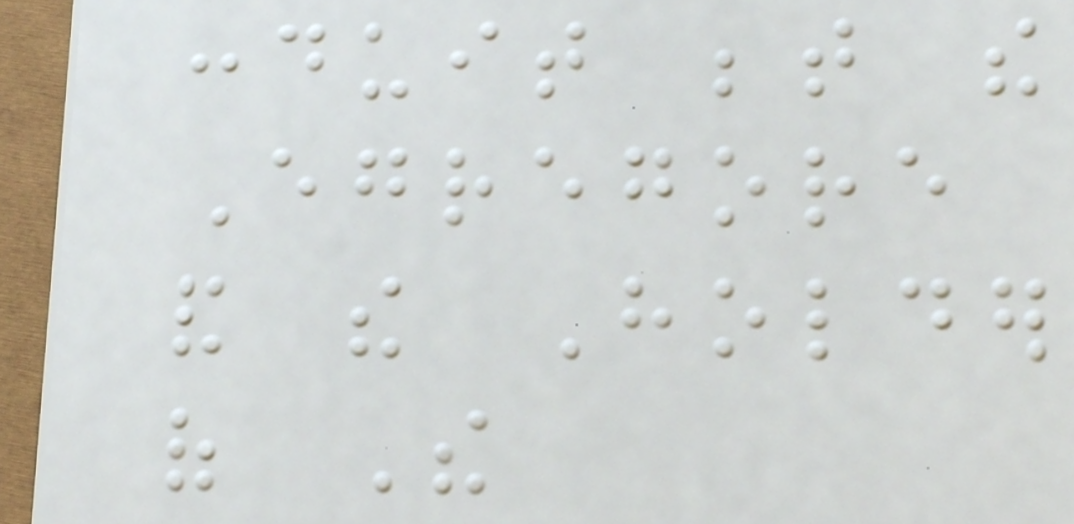conduit between the
Egregore
and the Holder
of The
